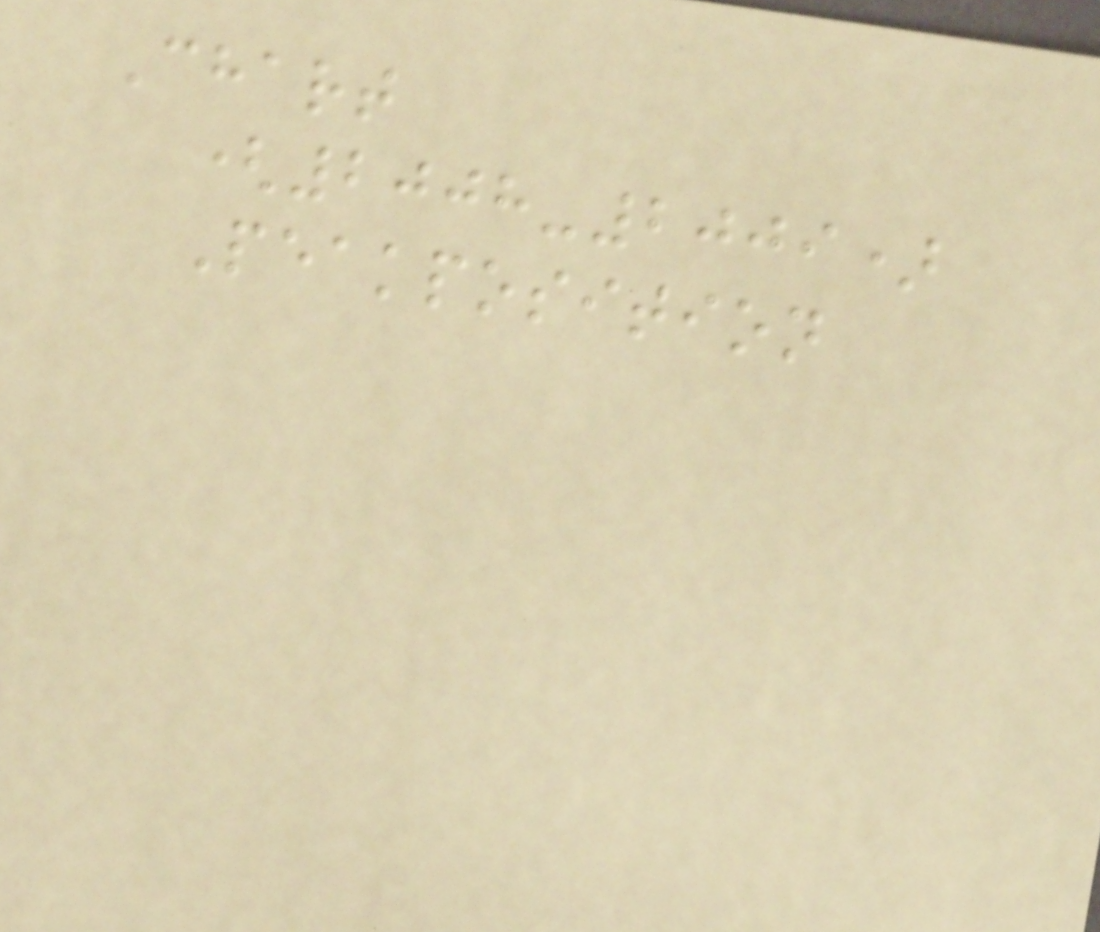Chart
(2008-2009)
Peakposition
